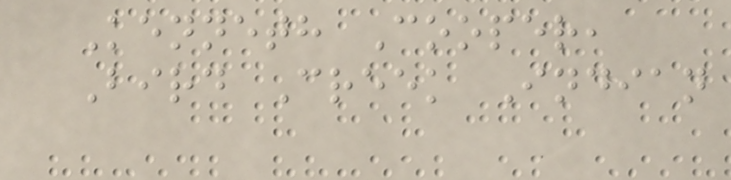Kenneth Cooper,
Bird Creek Indian
